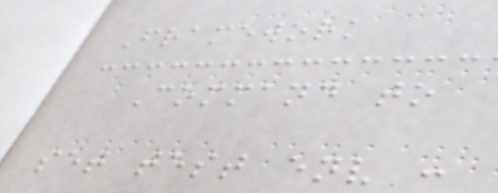Framework
Command to
set test env :
